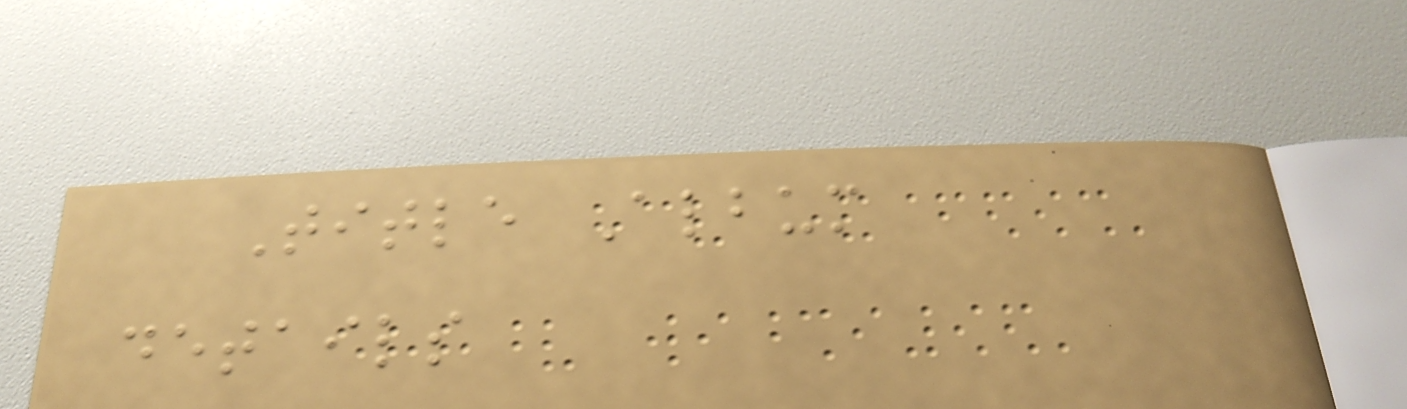Title Album
details
